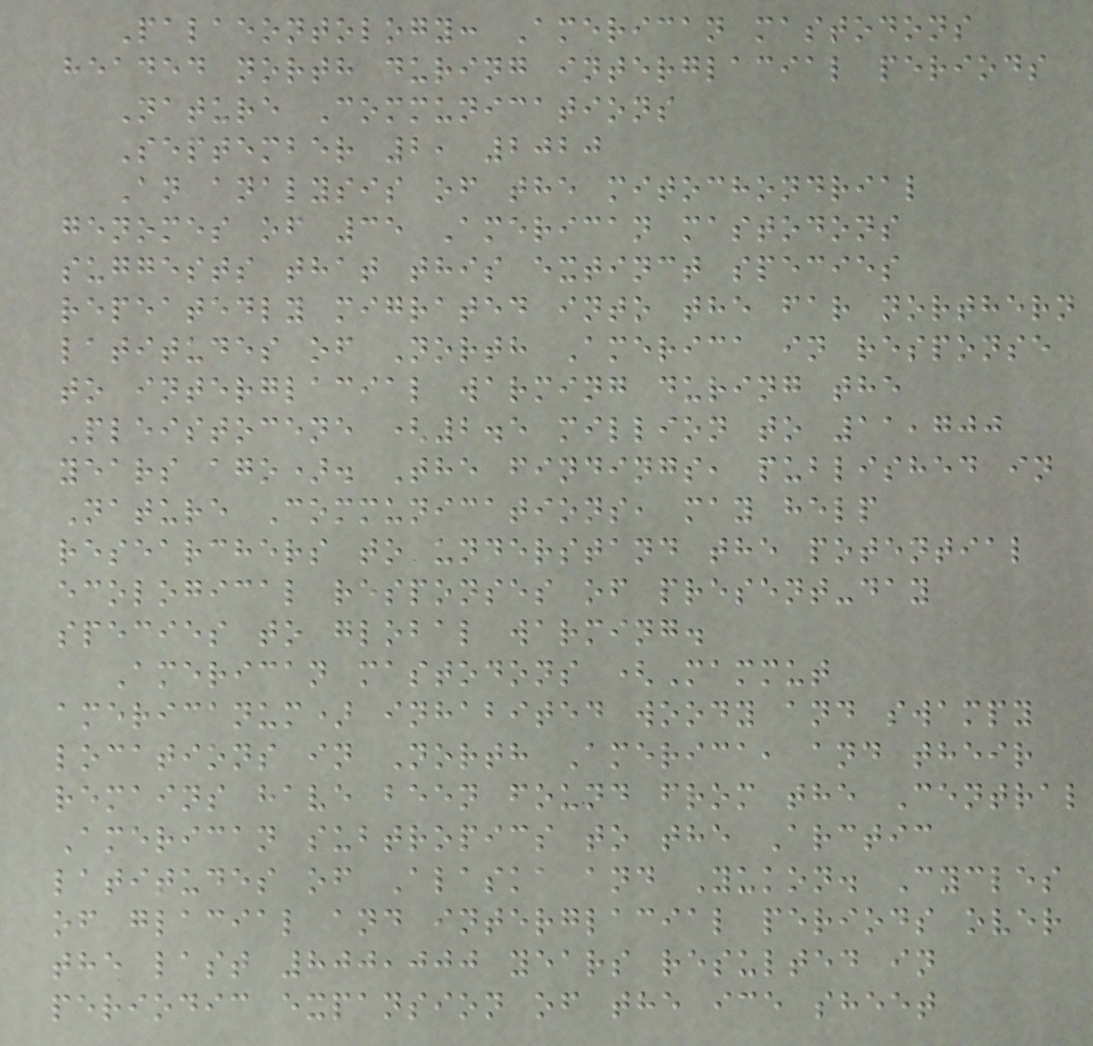Palaeontology: American mastodons
headed north during interglacial periods
Nature Communications
September 2, 2020
An analysis of the mitochondrial
genomes of 35 American mastodons
suggests that this extinct species
repeatedly migrated into the far northern
latitudes of North America in response
to interglacial warming during the
Pleistocene (2.5 million to 11,700
years ago). The findings, published in
Nature Communications, may help
researchers to understand the potential
ecological responses of present-day
species to global warming.
American mastodons (Mammut
americanum) inhabited woody and swampy
locations in North America, and their
remains have been found from the Central
American subtropics to the Arctic
latitudes of Alaska and Yukon. Cycles
of glacial and interglacial periods over
the last 800,000 years resulted in
periodic expansion of the ice sheet
